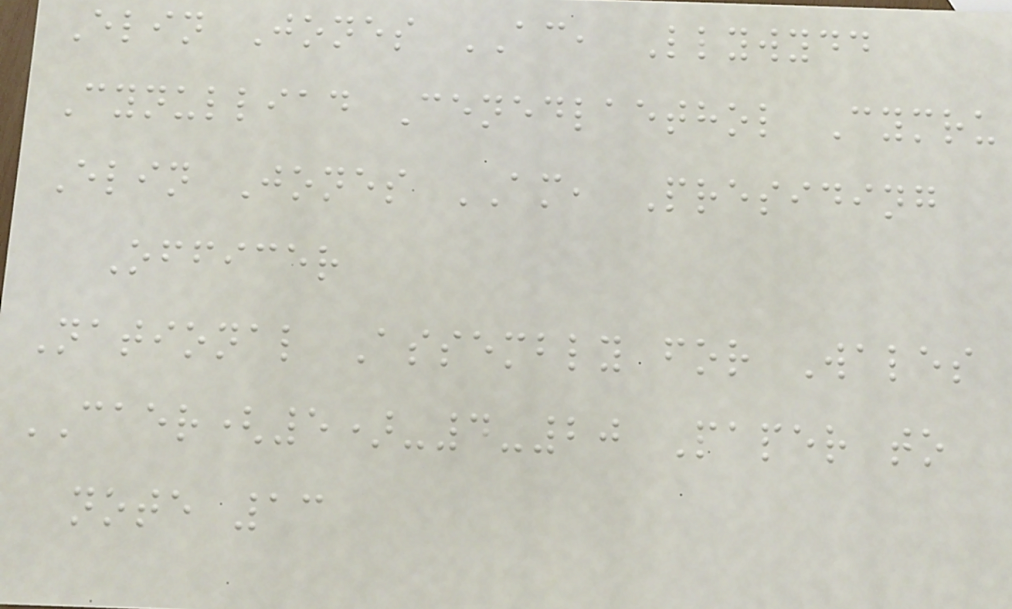Elin Jones AC, Llywydd
Cynulliad Cenedlaethol Cymru
Elin Jones AM, Presiding
Officer
National Assembly for Wales
CAER(5)-4-20 Paper to
note 13
